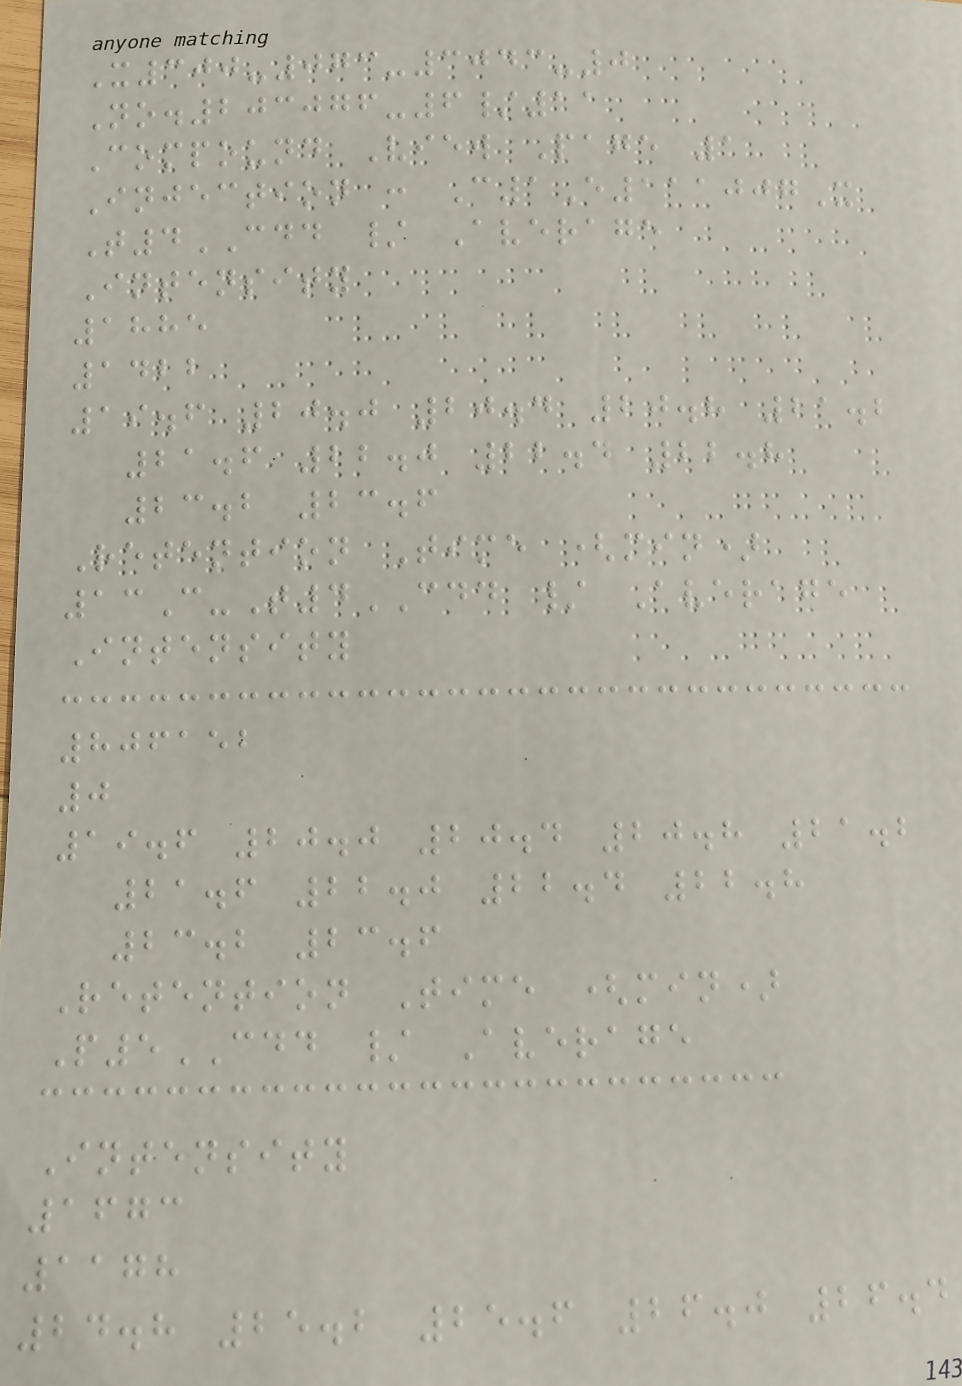X300-073-3043-0
No.203076-6/11
Compound View Page 1
Injection : C1E111007X
T4CDD / Average
Intensity
1885
1422
19.6 20.0 20.4 20.8 21.2
21.6 22.0 22.4 22.8
23.2 23.6
Retention Time (min)
13C-T4CDD / Average
Intensity
806152
0
19.6 20.0 20.4 20.8 21.2
21.6 22.0 22.4 22.8
23.2 23.6
Retention Time (min)
P5CDD / Average
Intensity
1673
1178
24.8 25.2 25.6 26.0 26.4
